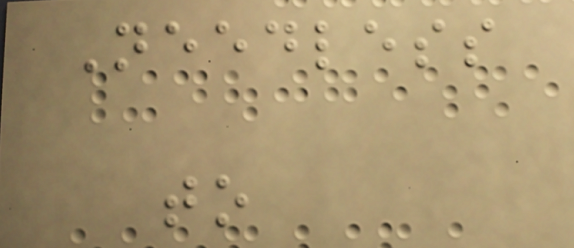Needless
to
